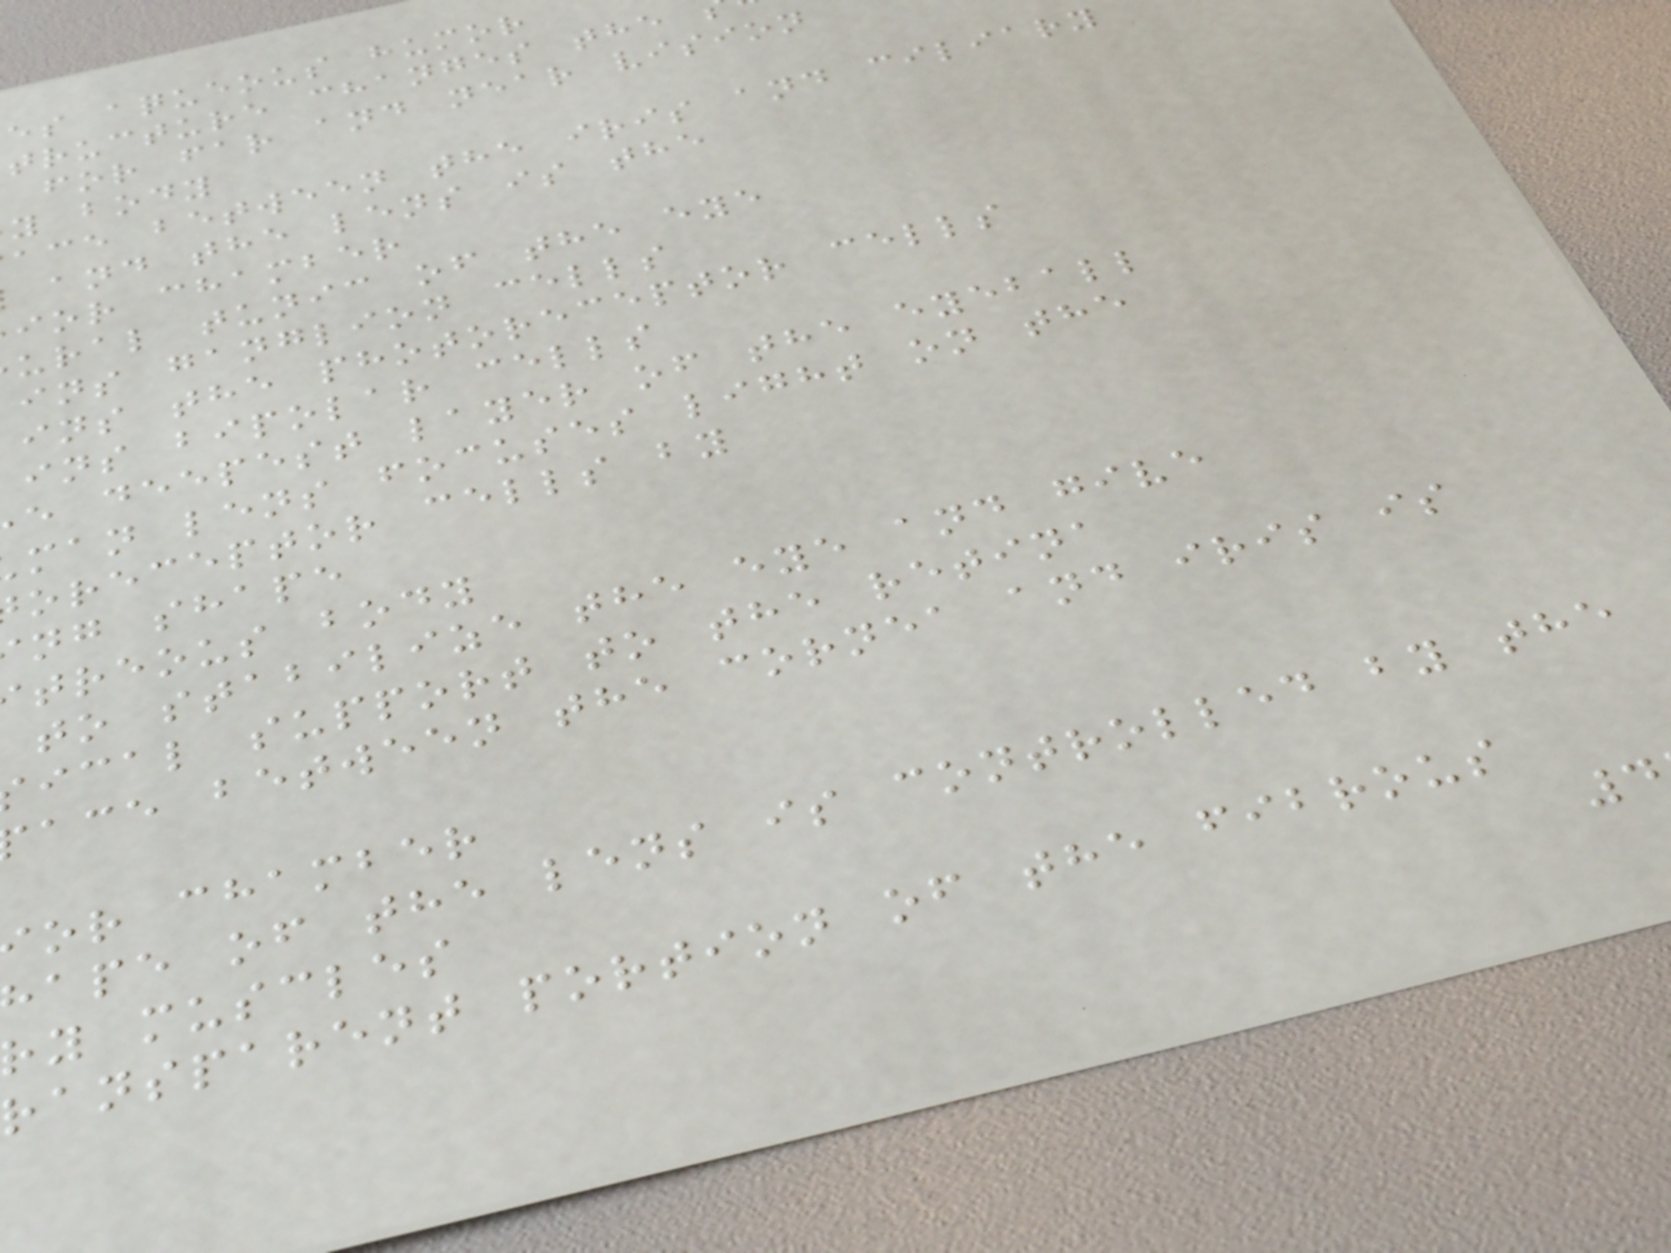es aqueous humor
tructure changes the
for far and near vision
y body
ace between the iris and ciliary
and the lens is the
ior chamber
ural tunic of the eye
ins ganglion cells
ins the photoreceptor cells
ins bipolar cells
e deepest layer of the eyeball
man lens focuses light on the
oreceptor cells by
ng shape
treous body
to stabilize the eye and give
ical support to the retina
ace between the cornea and iris is
or chamber
ape of the lens is controlled by the
ry muscles
ransparent portion of the fibrous
